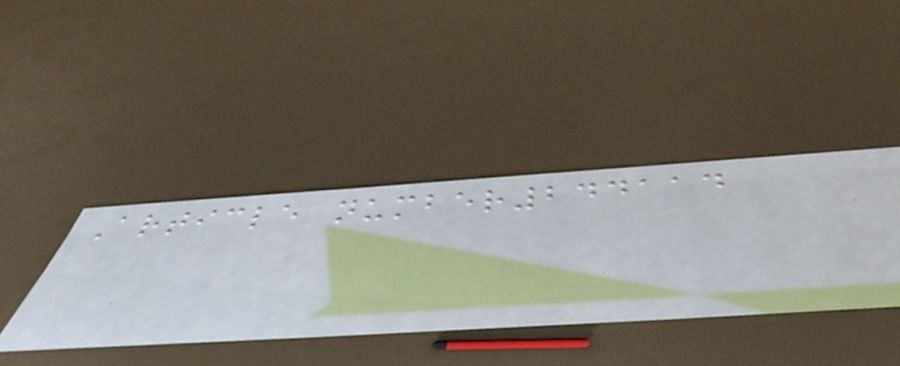Article number244114
